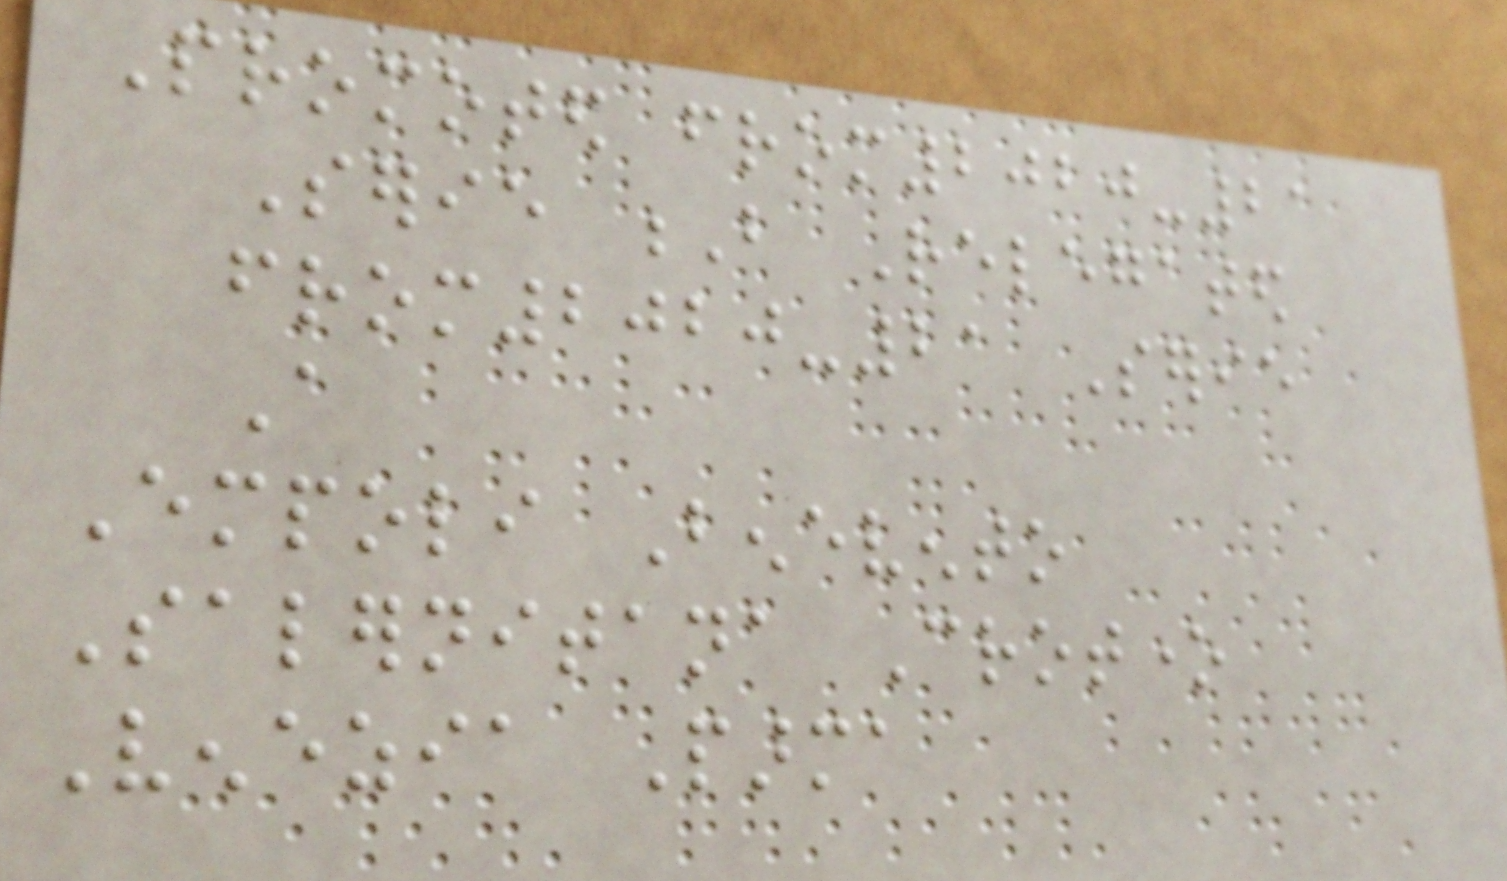Promoted from2020-21
Serie B Relegated
from2020-21 Serie
A
Empoli Benevento
Salernitana Crotone
Venezia Parma
